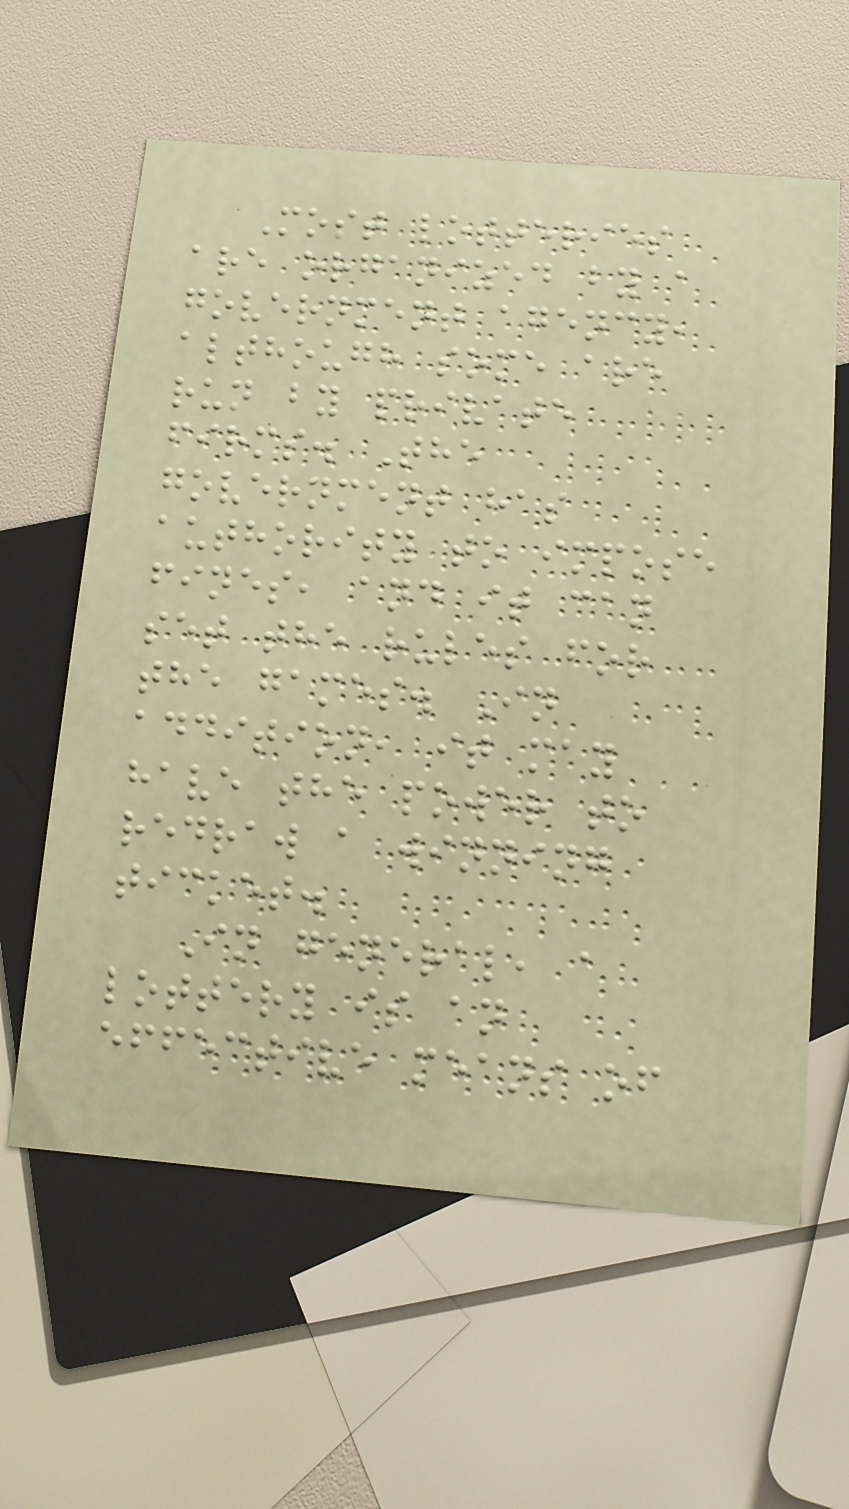Most lotteries
are organized by a
government agency,
although some are
run by private
firms. The
government has
authority to impose
fines, and it can
set the rules for
the games. In
addition, it may
have the power to
redraw a winning
ticket.
In general, a
lottery is an
effective means of
